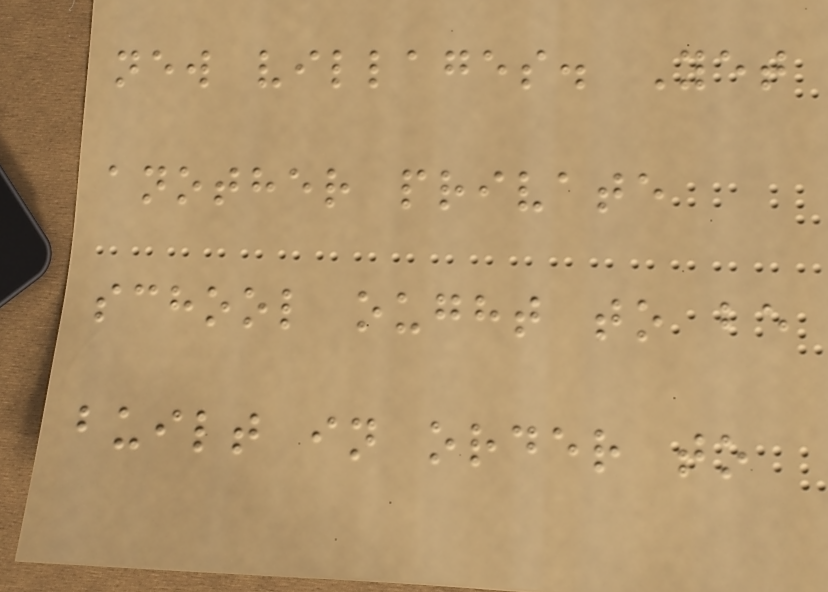new villages. Yet
another private
school ought to be
built in order to
